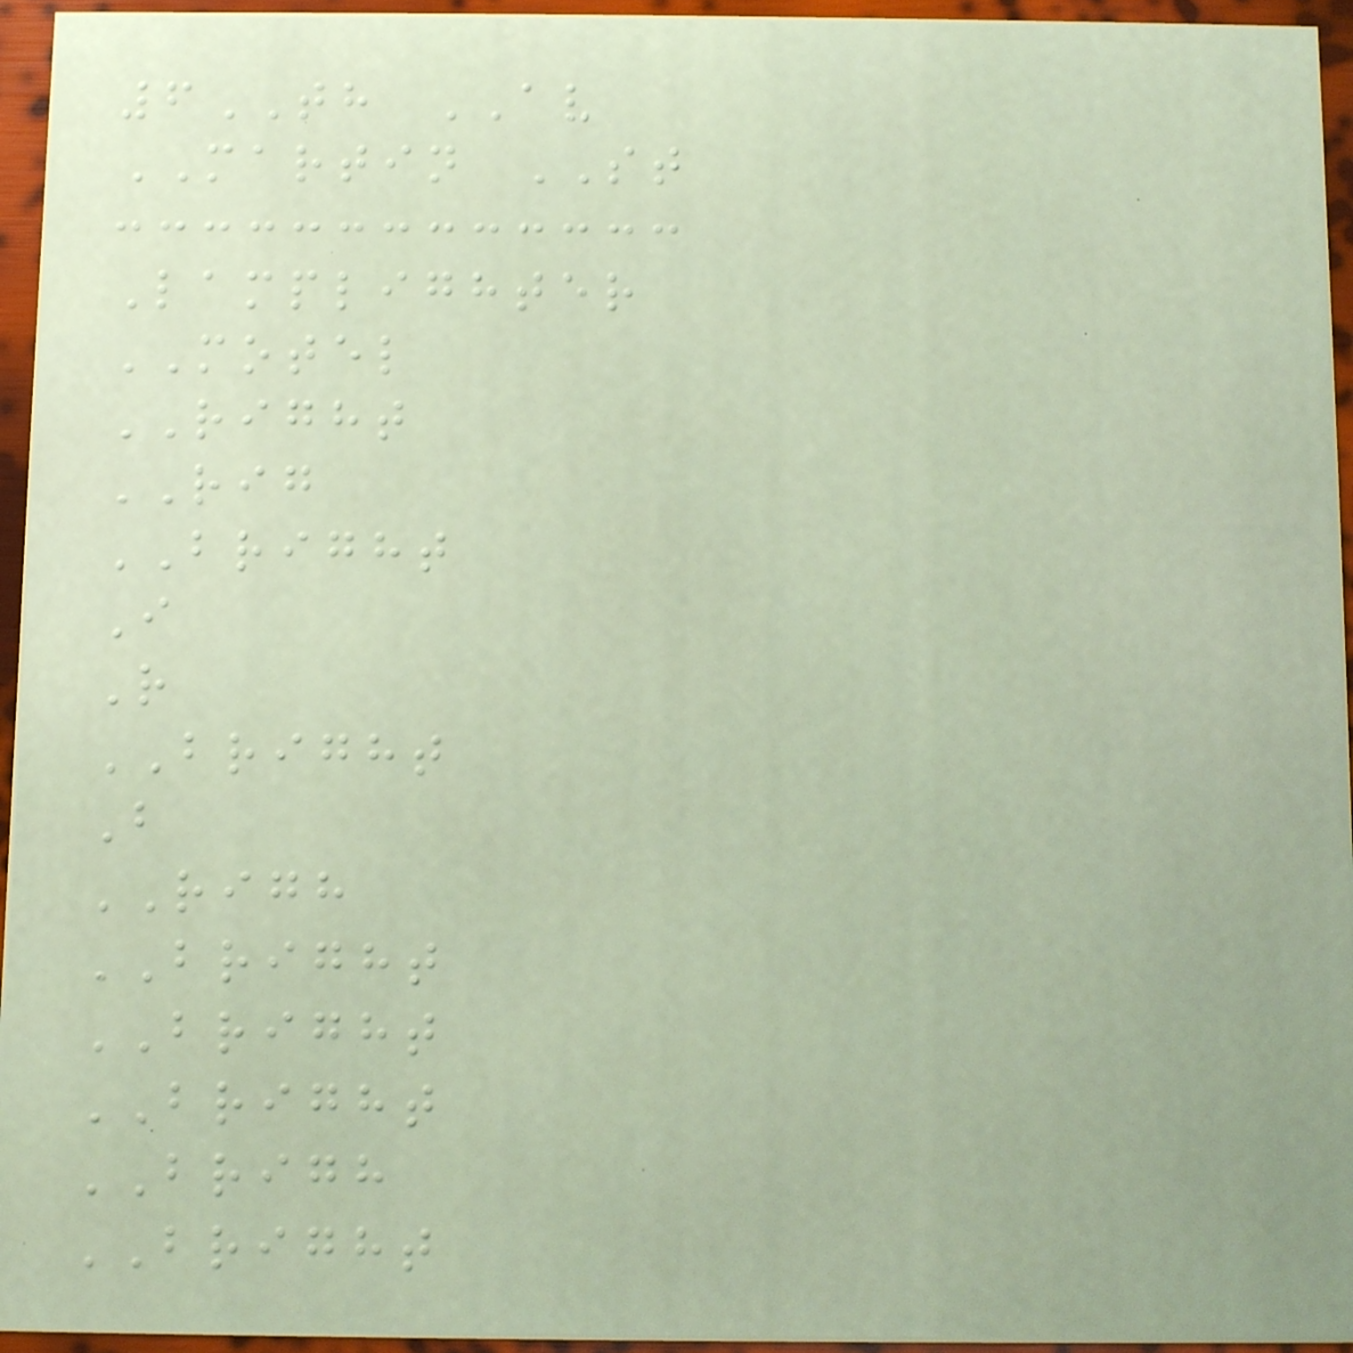6TH AV
MARTIN ST
Lamplighter
MOTEL
RIGHT
RIG
BRIGHT
I
R
BRIGHT
B
RIGH
BRIGHT
BRIGHT
BRIGHT
BRIGH
BRIGHT
